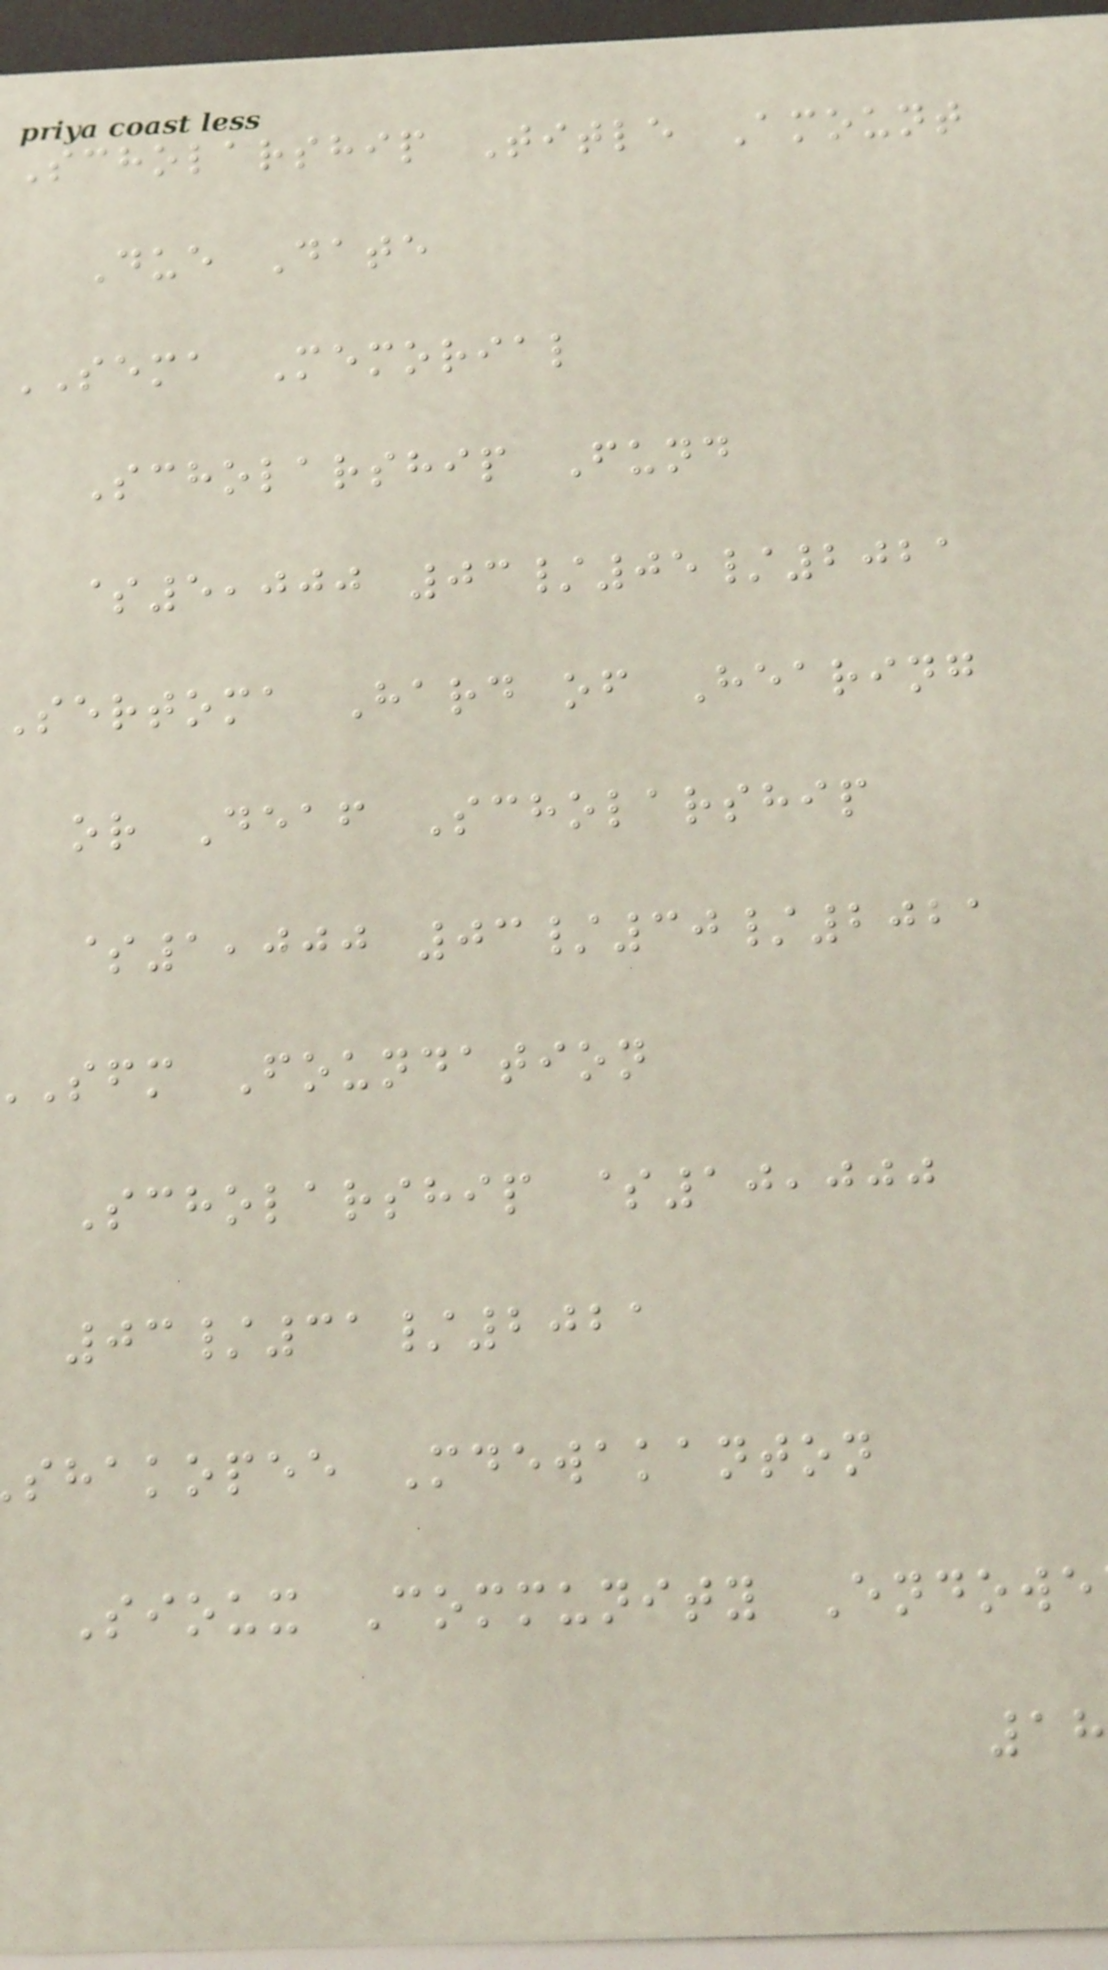Scholarship Title Amount
Due Date
SEMA Memorial
Scholarship Fund
$5,000 03/05/2021
sertoma Hard of Hearing
or Deaf Scholarship
$1,000 03/30/2021
sfm Foundation
Scholarship $10,000
03/31/2021
shakopee Mdewakanton
Sioux Community Endowe
